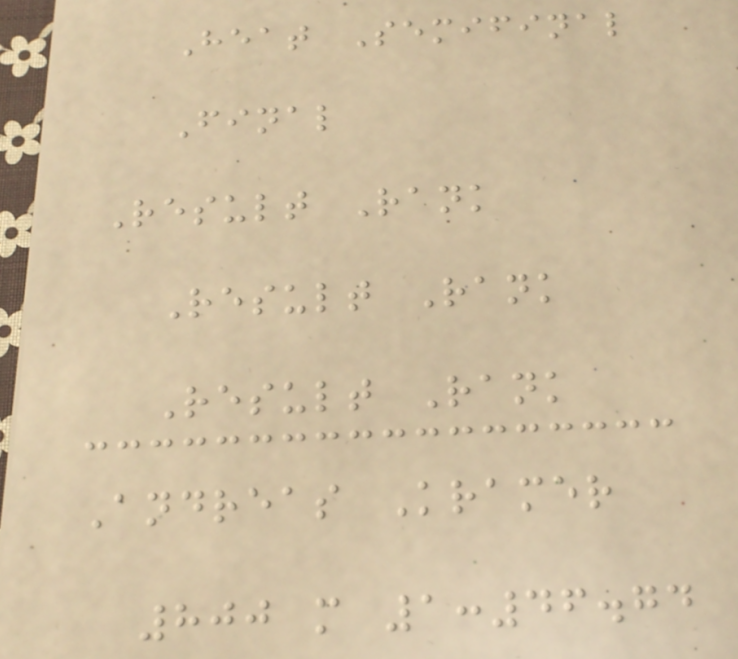Heat Semifinal
Final
Result Rank
Result Rank
Result Rank
Andreas Kramer
800 m 1:46.74
